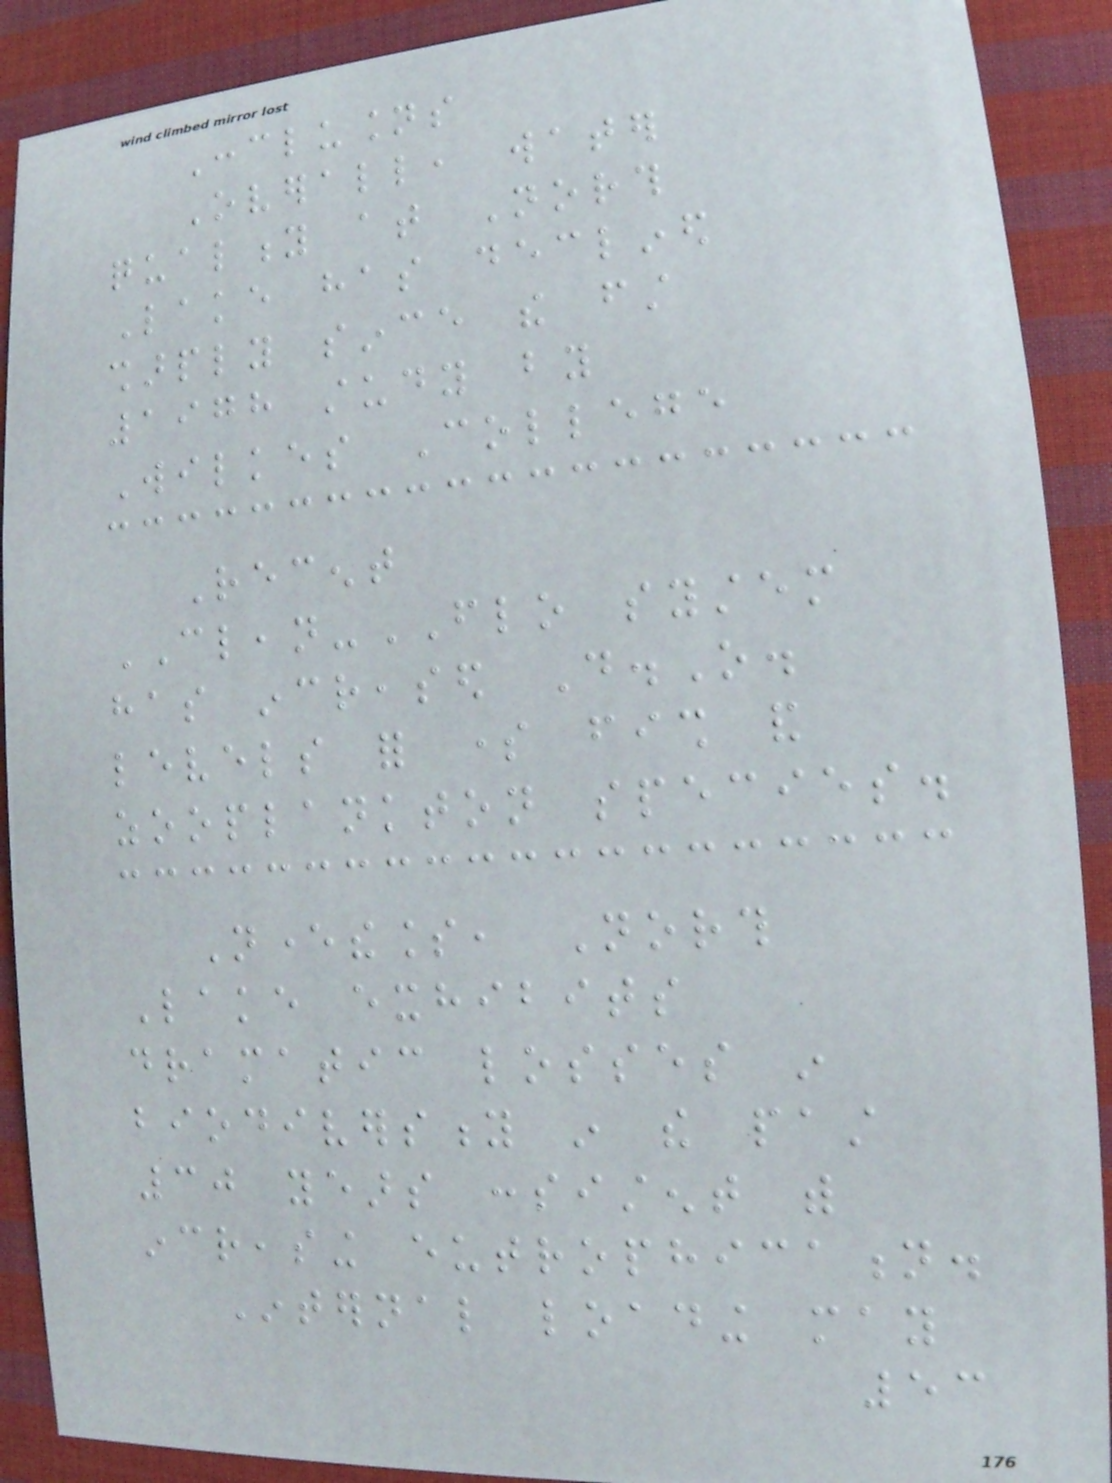Conclusions
Overall, water
quality at North
Lake has declined
sharply since the first
1978 study by
Wilkes College
Recent
CLEAN-FLO system
has increased D.O.
levels for some fish and
zooplankton species.
Nevertheless, North
Lake exhibits
dramatic losses in
biodiversity in the past
30 years consistent with
increasing eutrophication.
Internal loading may
53
